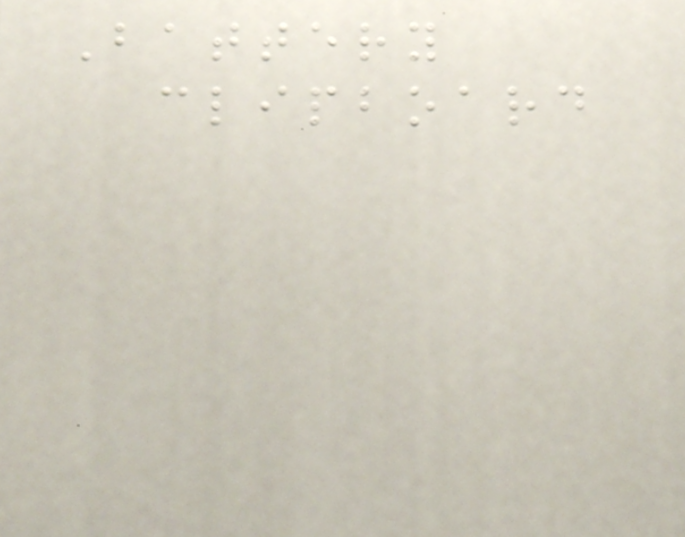Battery
clipboard
